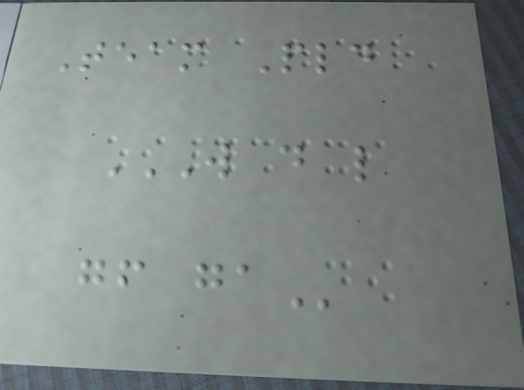Team Pld
W D L
GF GA
